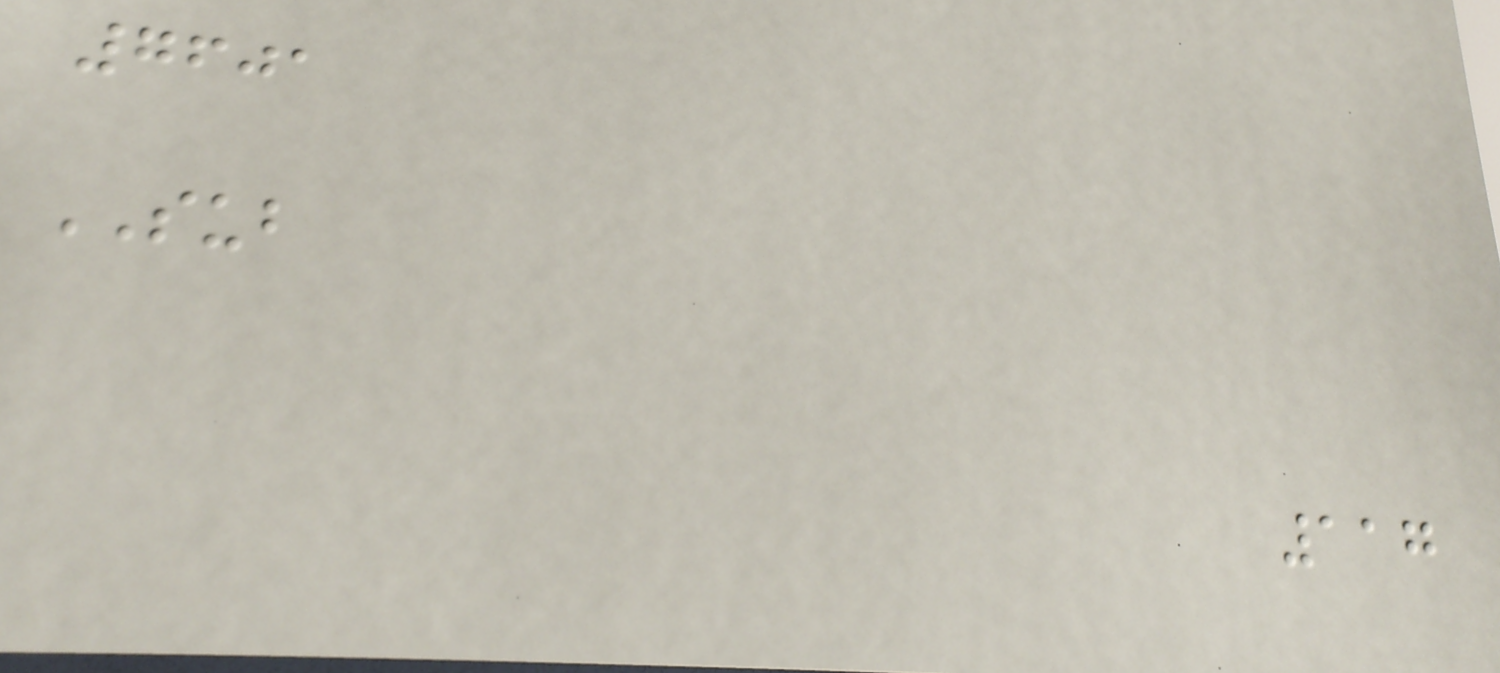7601
SUB
117
